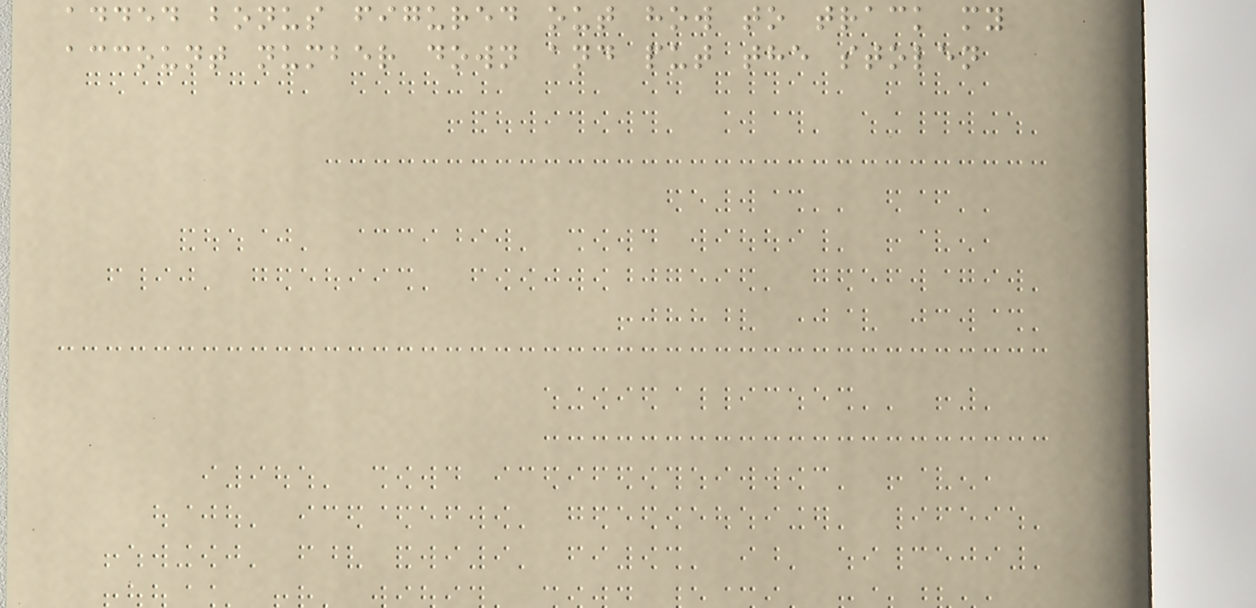added bonus figured out how to track my
account number down and put the stolen
